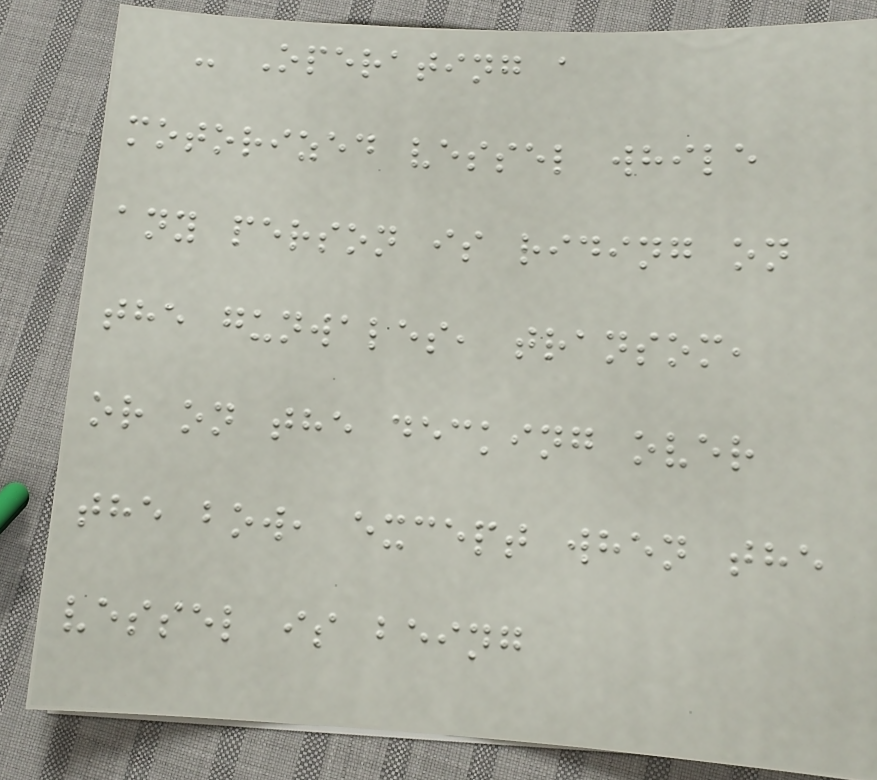- Operating a
motorized vessel while
any person is riding on
the gunwales, transom,
or on the decking over
the bow, except when the
vessel is being
